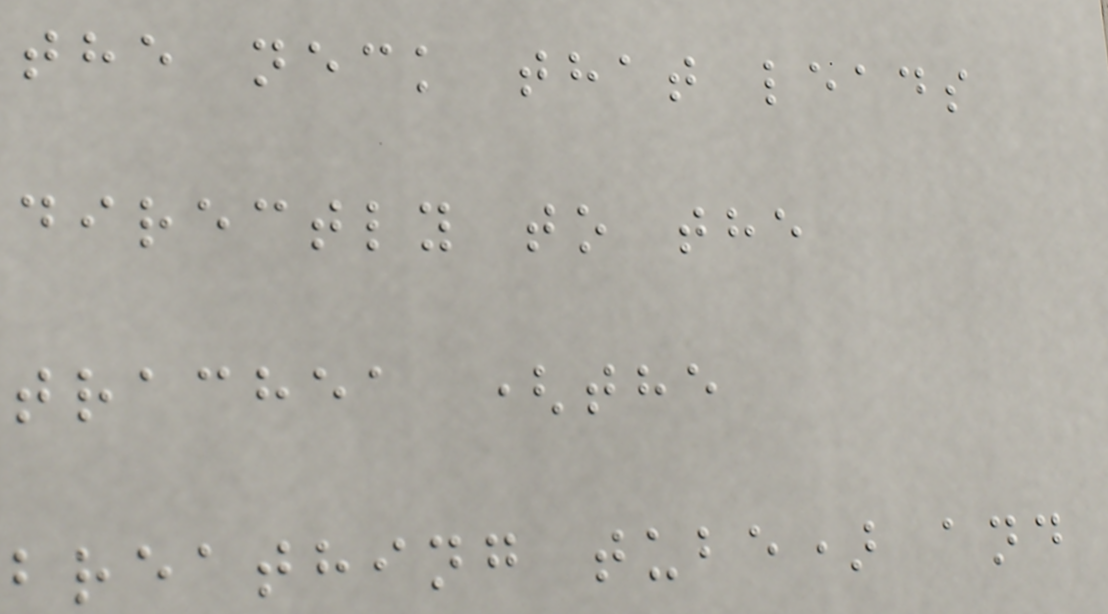the neck that leads
directly to the
trachea (the
breathing tube) and
